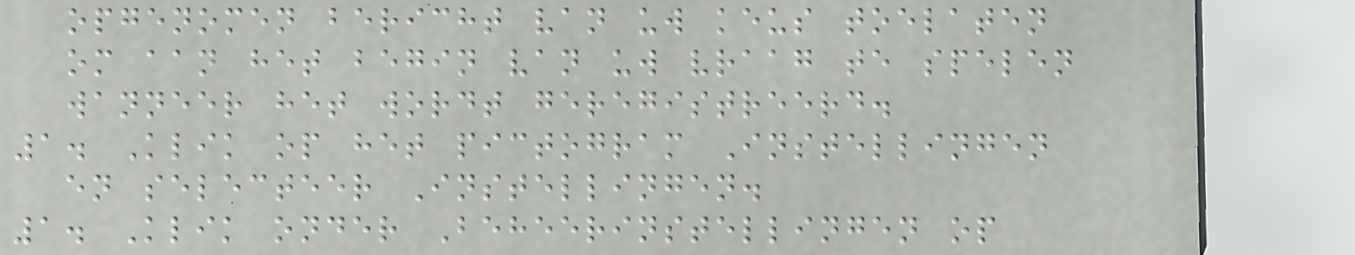opgenomen bericht van uw keus toelaten
om aan het begin van uw vraag te spelen
wanneer het wordt geregistreerd.
1. Klik op het pictogram Instellingen
en selecteer Instellingen.
1. Klik onder Beheerinstellingen op
